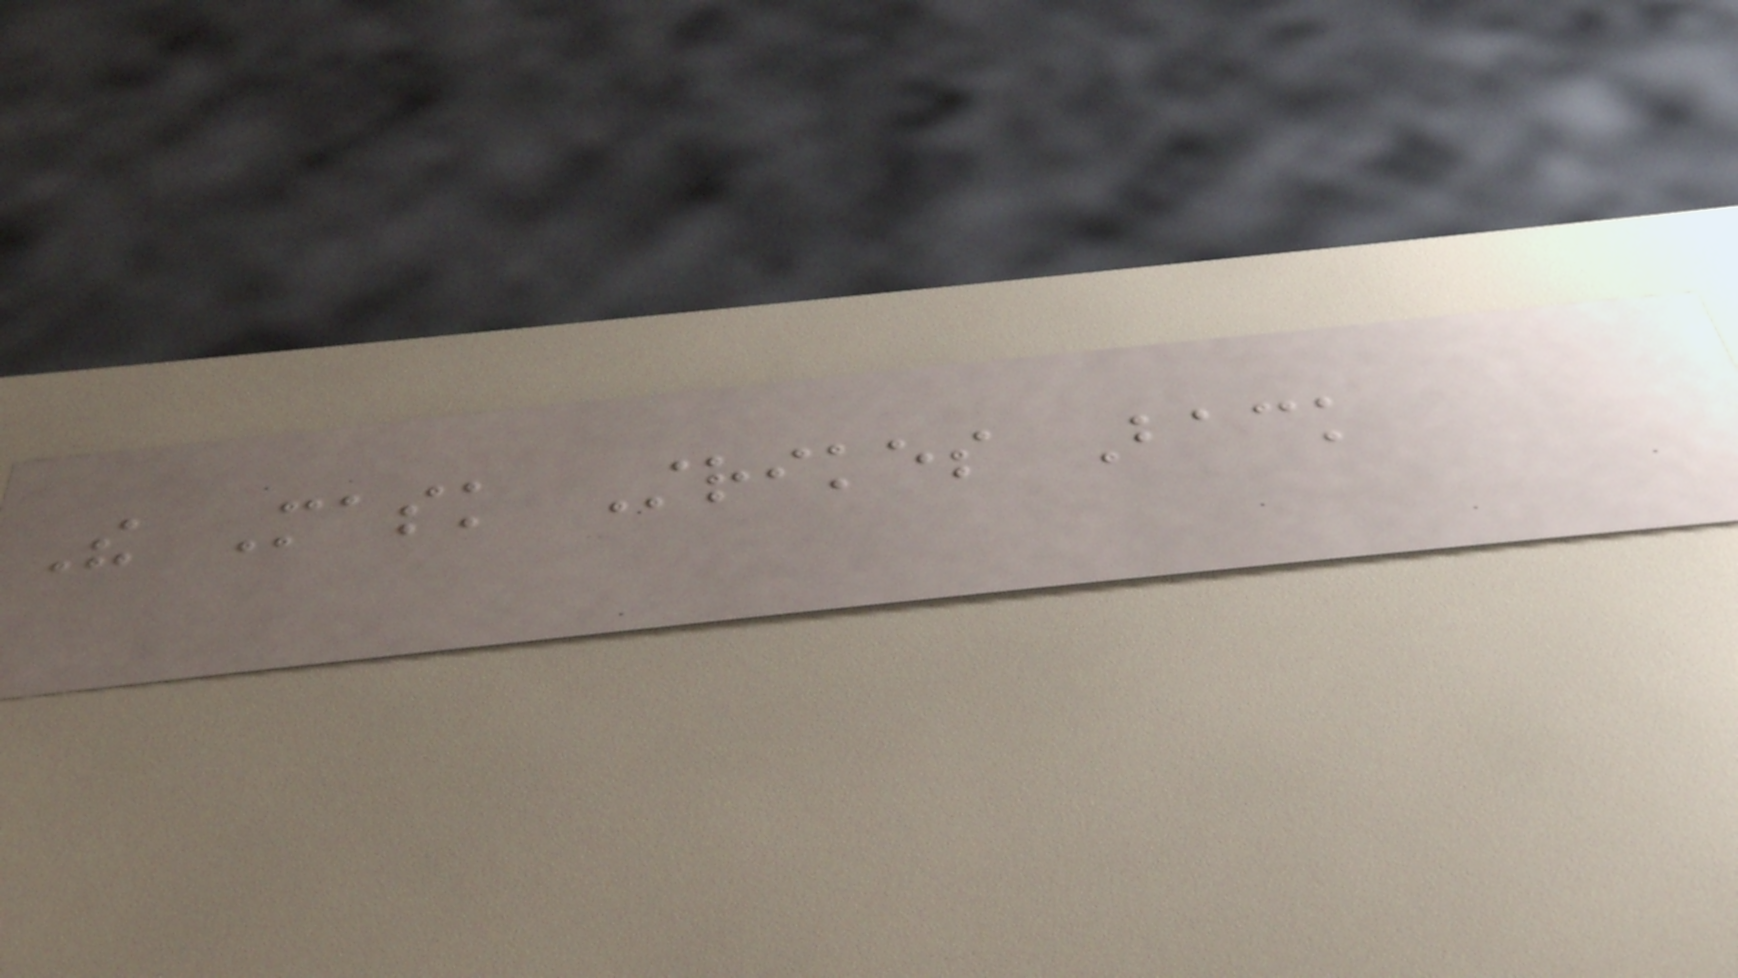The Mask Strikes Back
